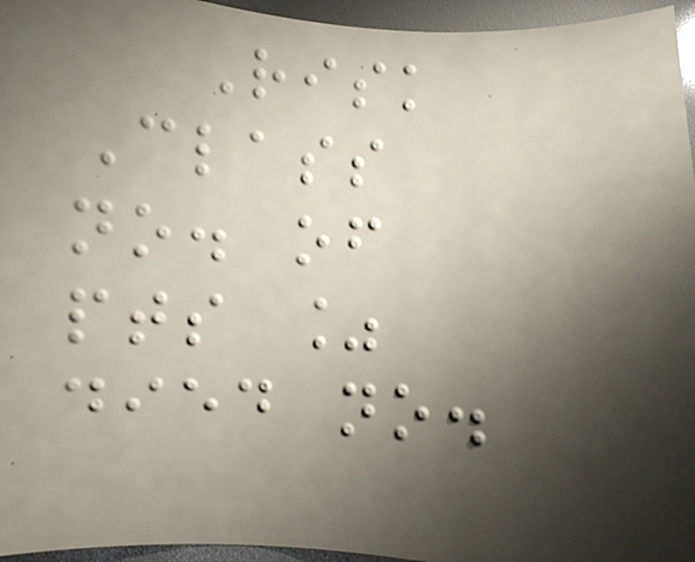Risk
Class
no. of
pts %
died no.
